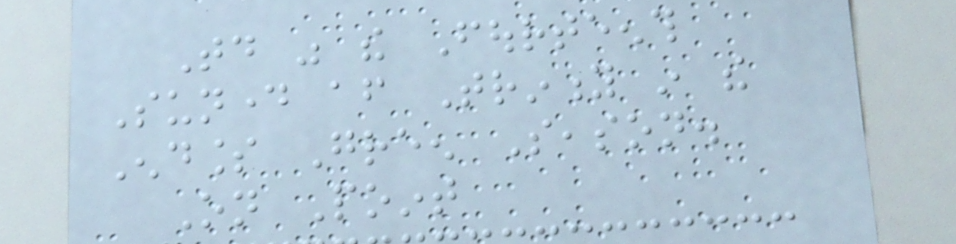Today was the Fourteenth
Sunday after Trinity in the
Endless Green Season.
On Point
